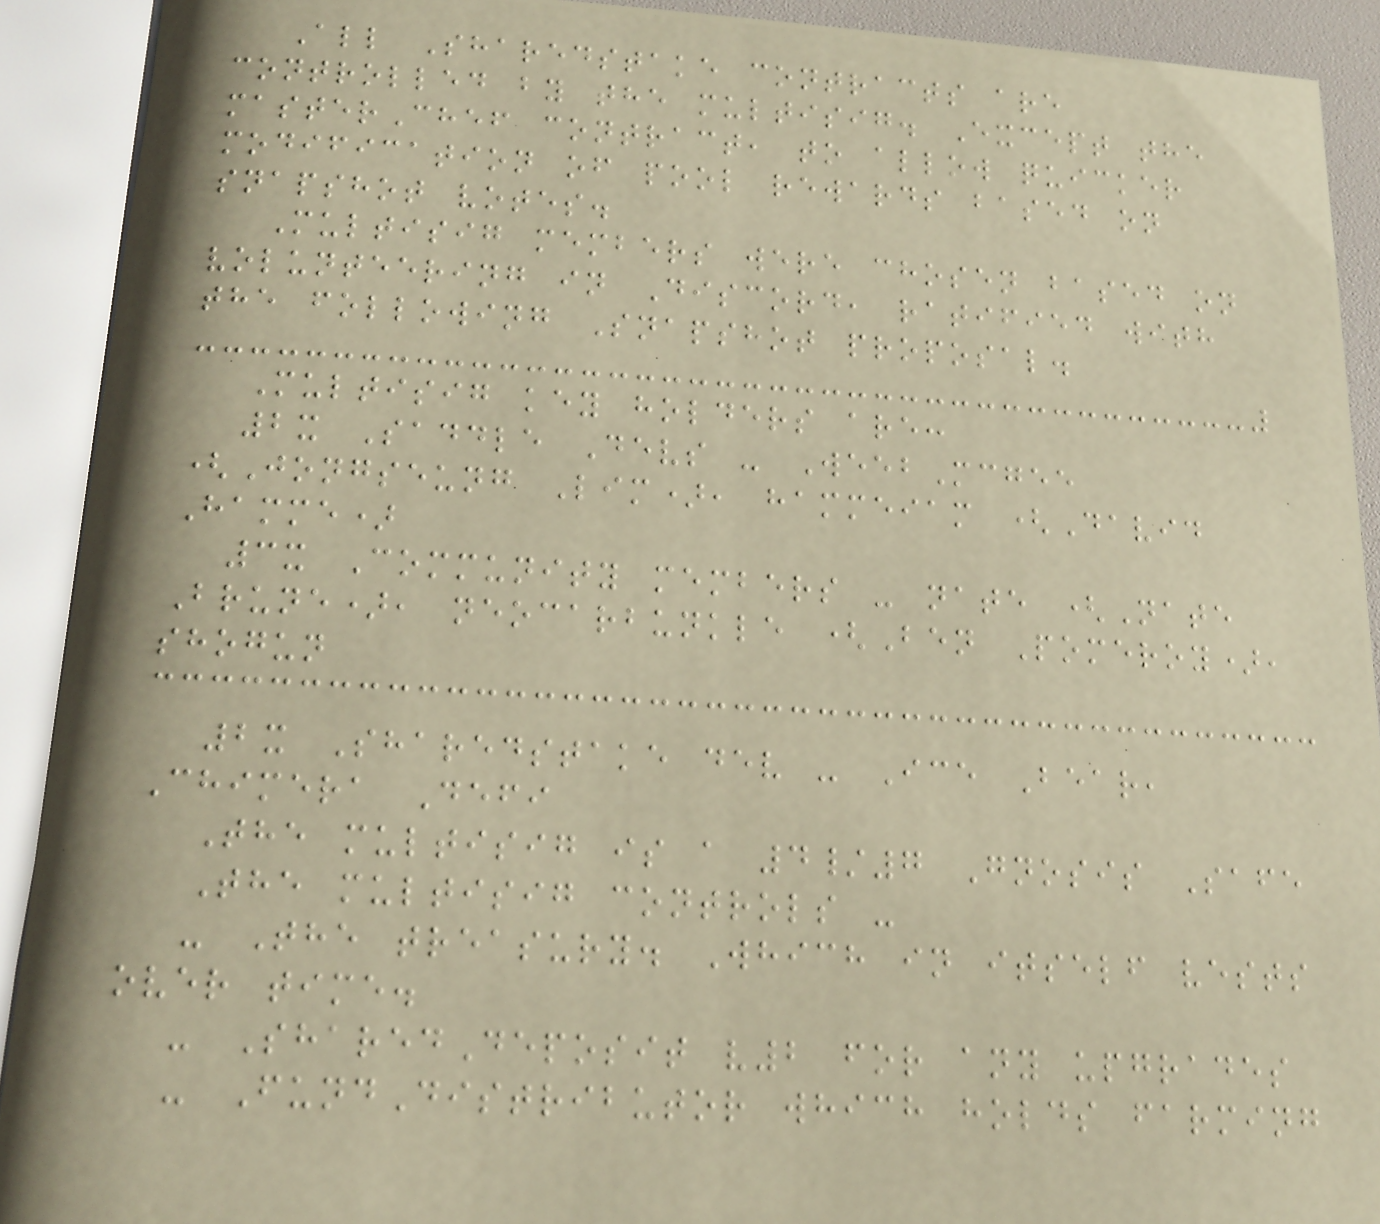All Sharedstake contracts are
controlled by the multisig. Except the
masterChef contract, to allow quicker
modification of pool rewards based on
snapshot votes.
Multisig members were chosen based on
volunteering in Discord, ratified with
the following Snapshot proposal.
Multisig key holders are:
2x Saddle Devs - WeebMcgee
(Jongseung Lim), hammeiam (David
Hamme)
3x Community members - nate (Nate
Brune), neocarbunkle (Ben Pomeroy),
shogun
2x Sharedstake dev - Ice Bear,
Chimera Defi
The multisig is a 4/7 Gnosis Safe
The multisig controls -
- The treasury. Which in itself vests
over time.
- SharedDeposit v2 for any upgrades
- FundDistributor which holds farming
